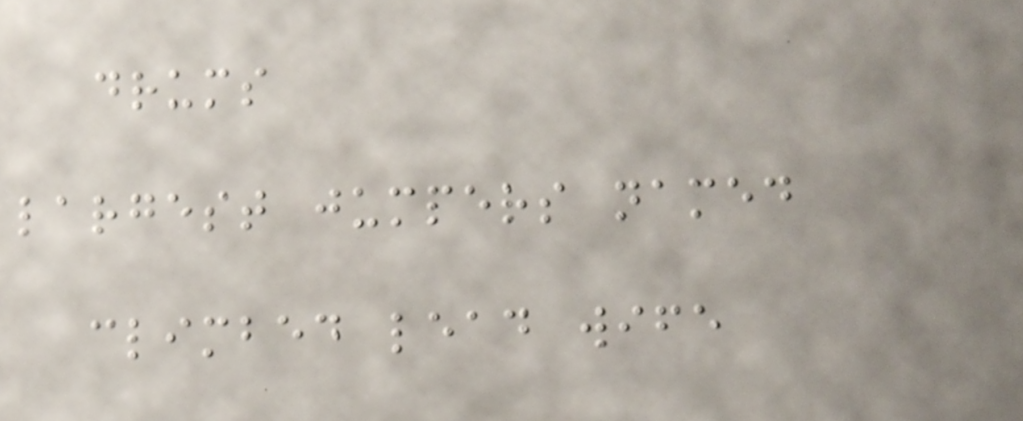drums
largest jumpers named
climbed lead wife
